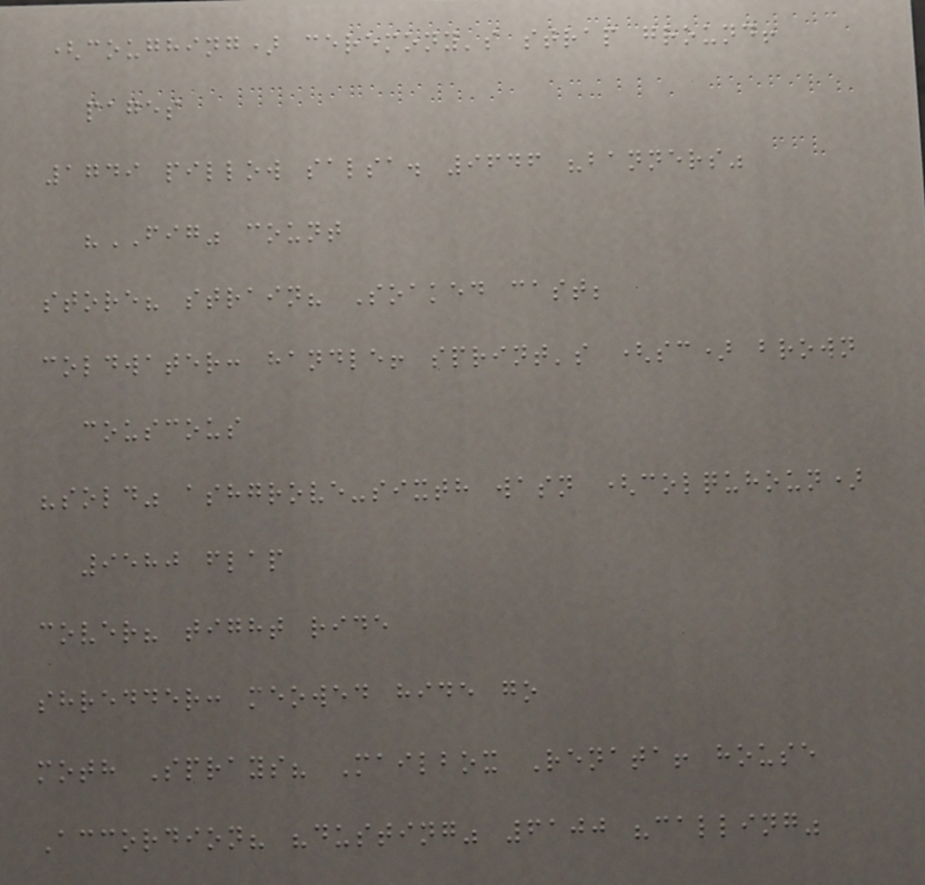(coughing) ceremony's strap ground!
pages
1749 pillow salsa. 9646 "banners"
"FIG" count
store? strain? Soaked cast;
coldwater: handle! sprint's (sc) brown
couscous
"sold" ashgrove-sixth wasn (colquhoun)
9580 flap
cover? tight ride
shredder: meowed hide go
moth Sprays? Mailbox Renata! house
Accordion? "dusting" 6100 "calling"
